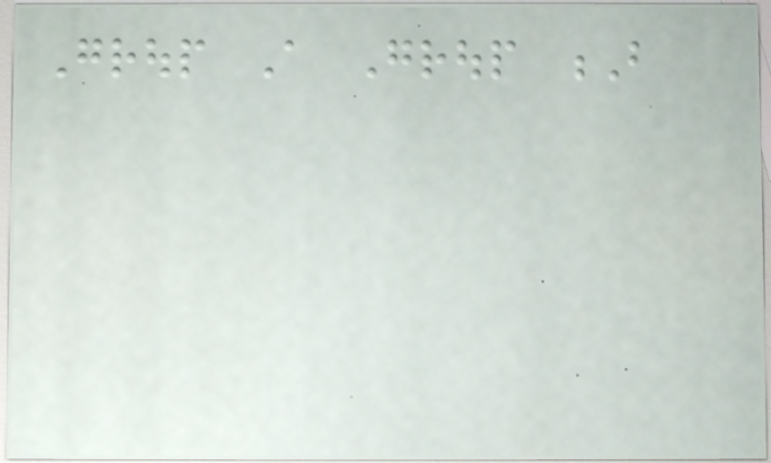Group A Group B
